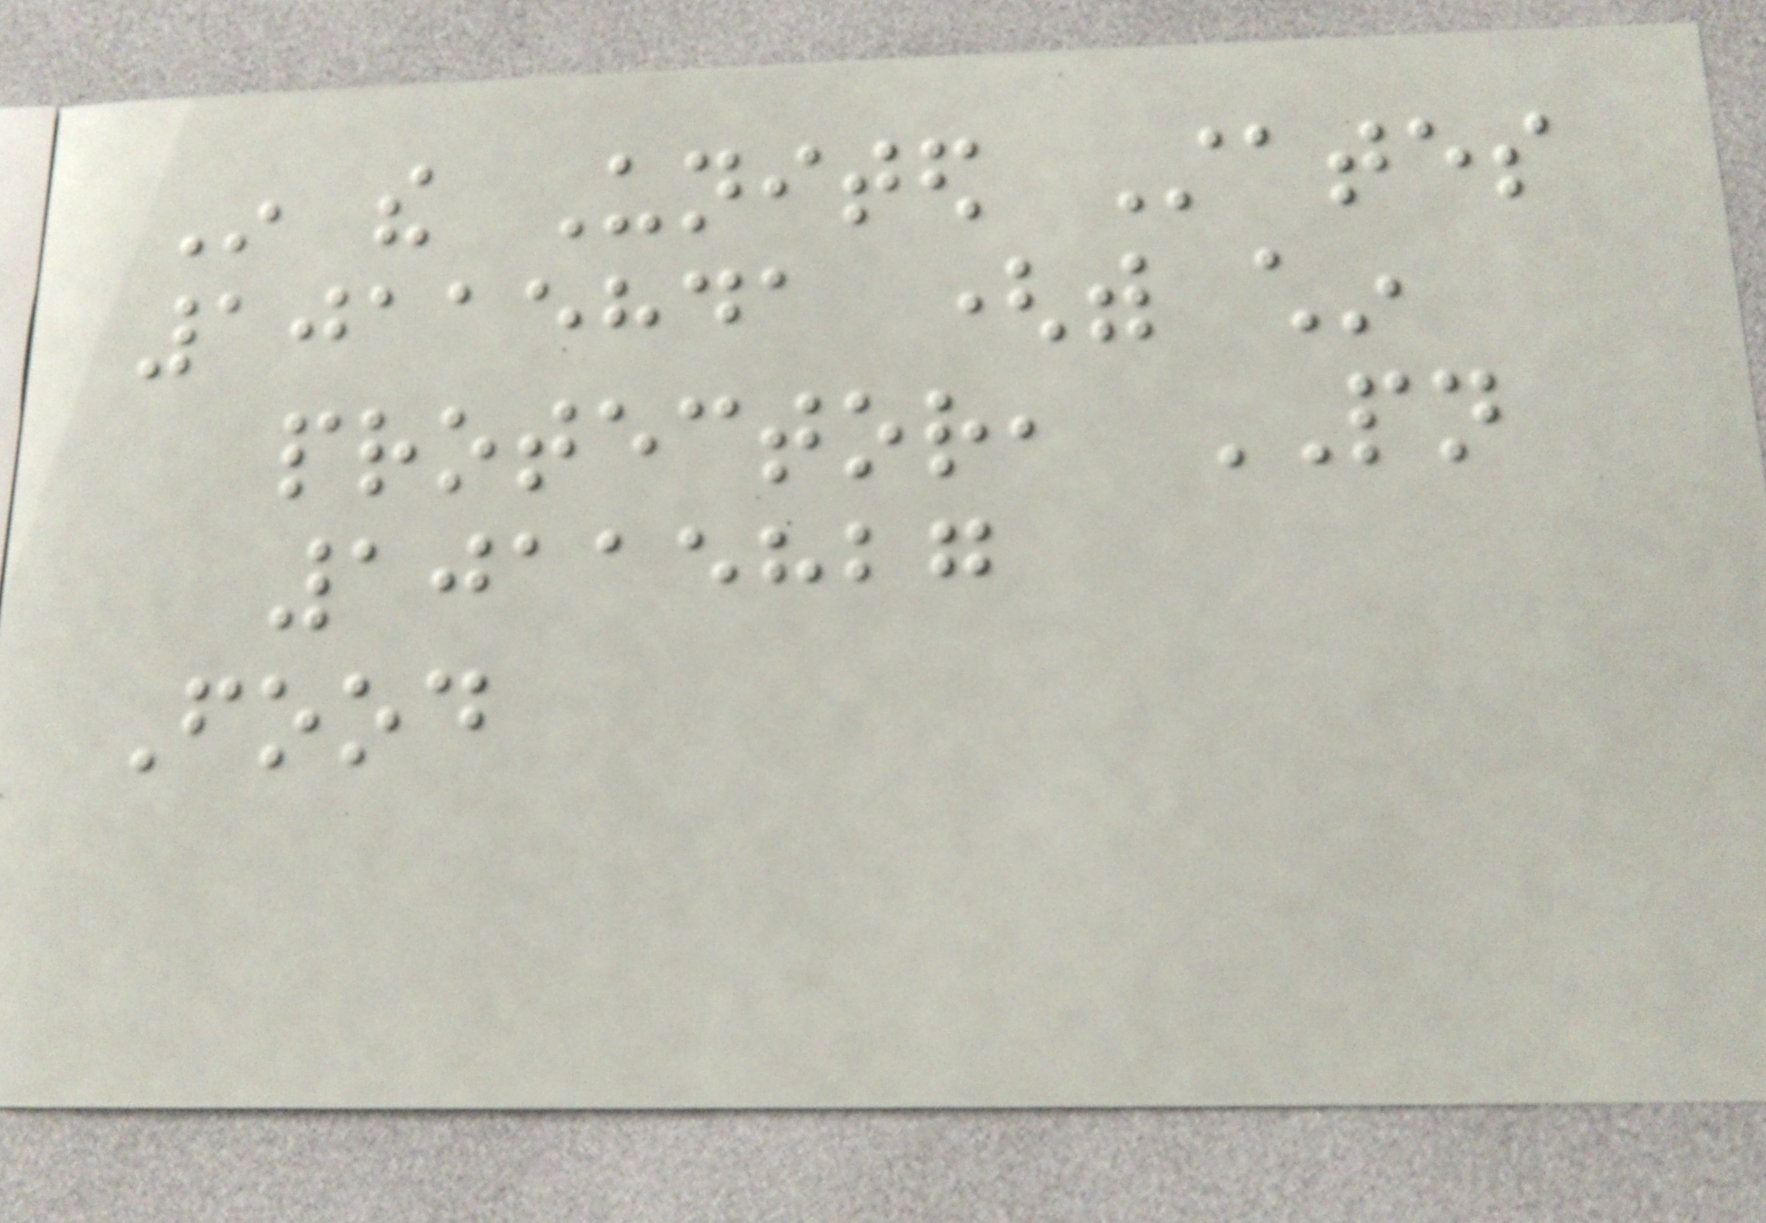In the United States
10115841 (with chin
protector, PN
10115827
Food
